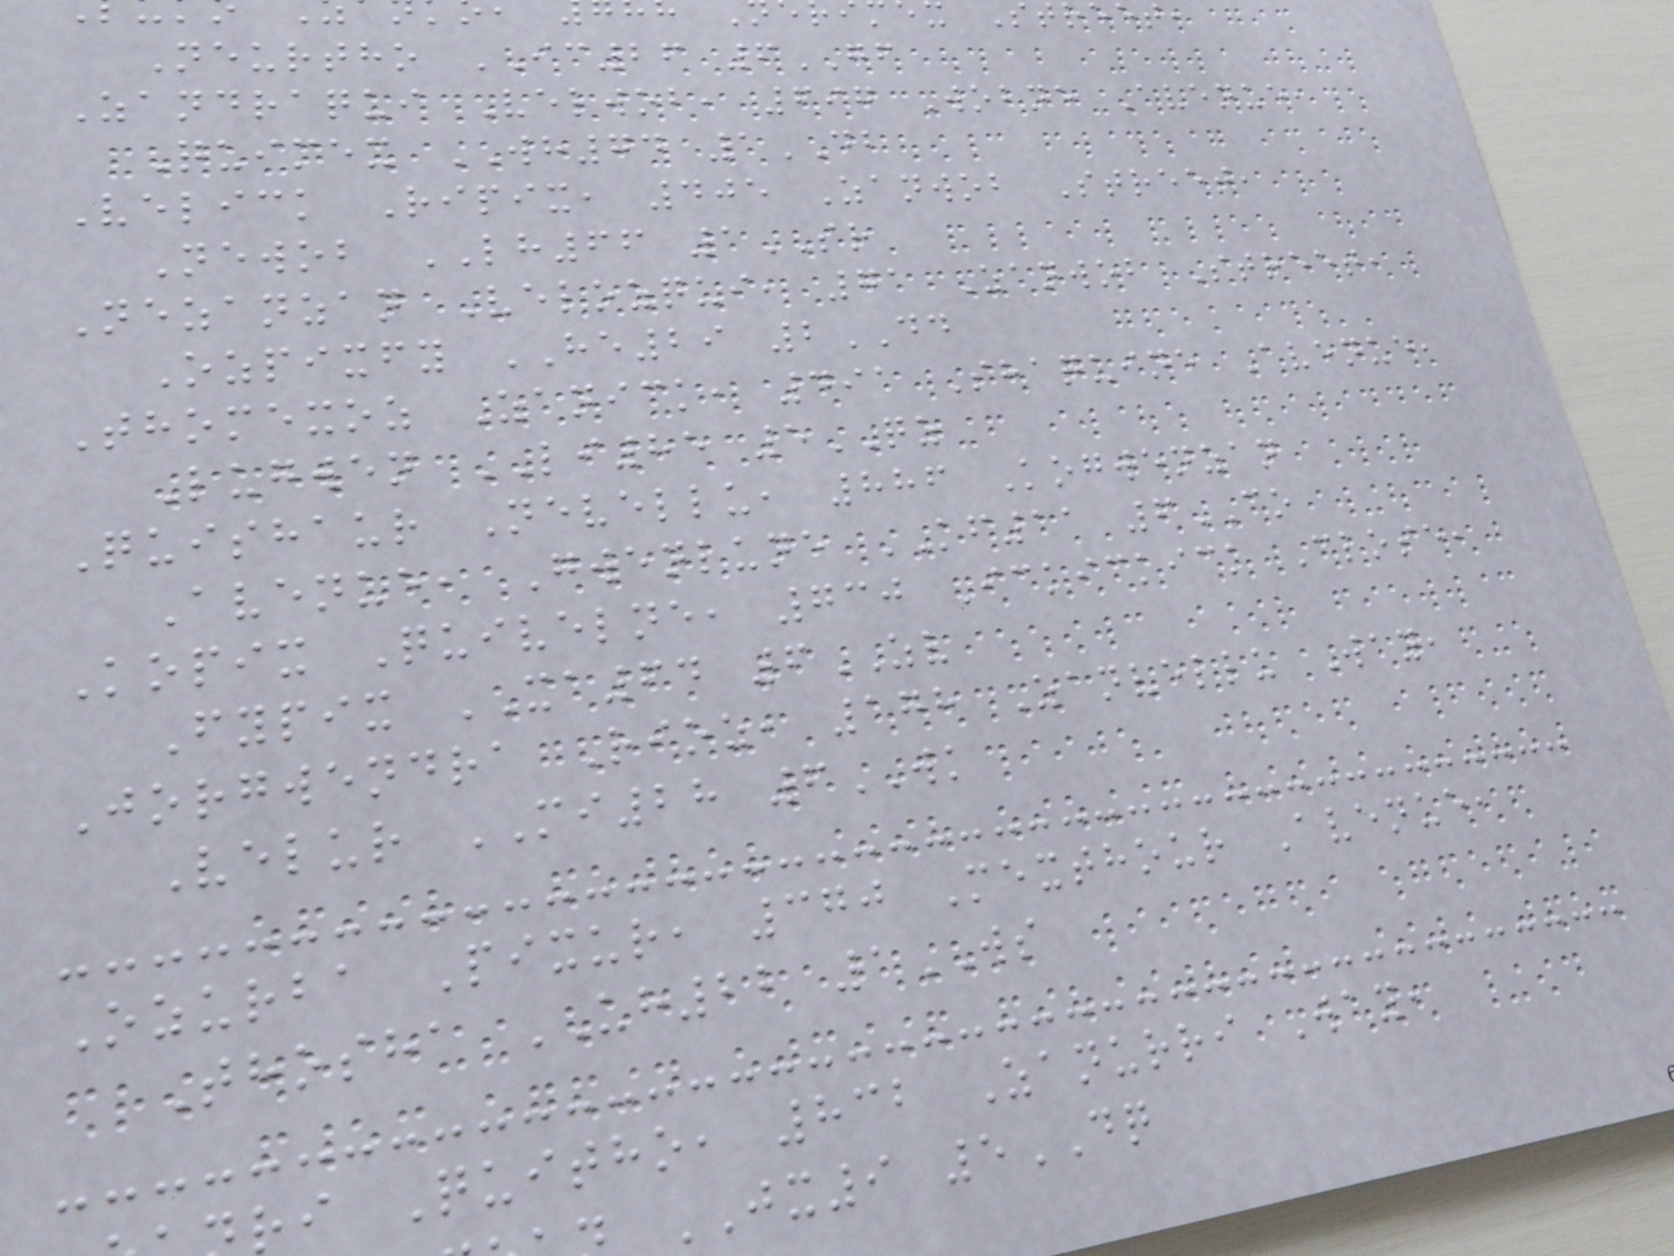Neurtho IC26 6GF
Zandraqui Velwob, 697 Wobne Avenue,
Quimex WH74 1DB
Velick Ripix, 405 Zanwob Street,
Newob LH66 1SR
Nezanzan Velozqui, 71 Zanwob Street,
Ozpixfy HE29 2DD
Thomexoz Zanick, 491 Shaquine Avenue,
Lugwen LI85 5QZ
Quishaur Nevellu, 886 Kogwenzan
Avenue, Gwenlune KF11 6CO
Kopix Quivelne, 730 Ickickick Close,
Fypix XA64 6ZV
Jorgwendra Rioz, 178 Zanvellu Way,
Velur MI28 6WK
Ozurba Pixur, 370 Mexthour Avenue,
Thosha UH22 1WS
i Quitho, 832 Zanurri Way,
JX9 5DQ
